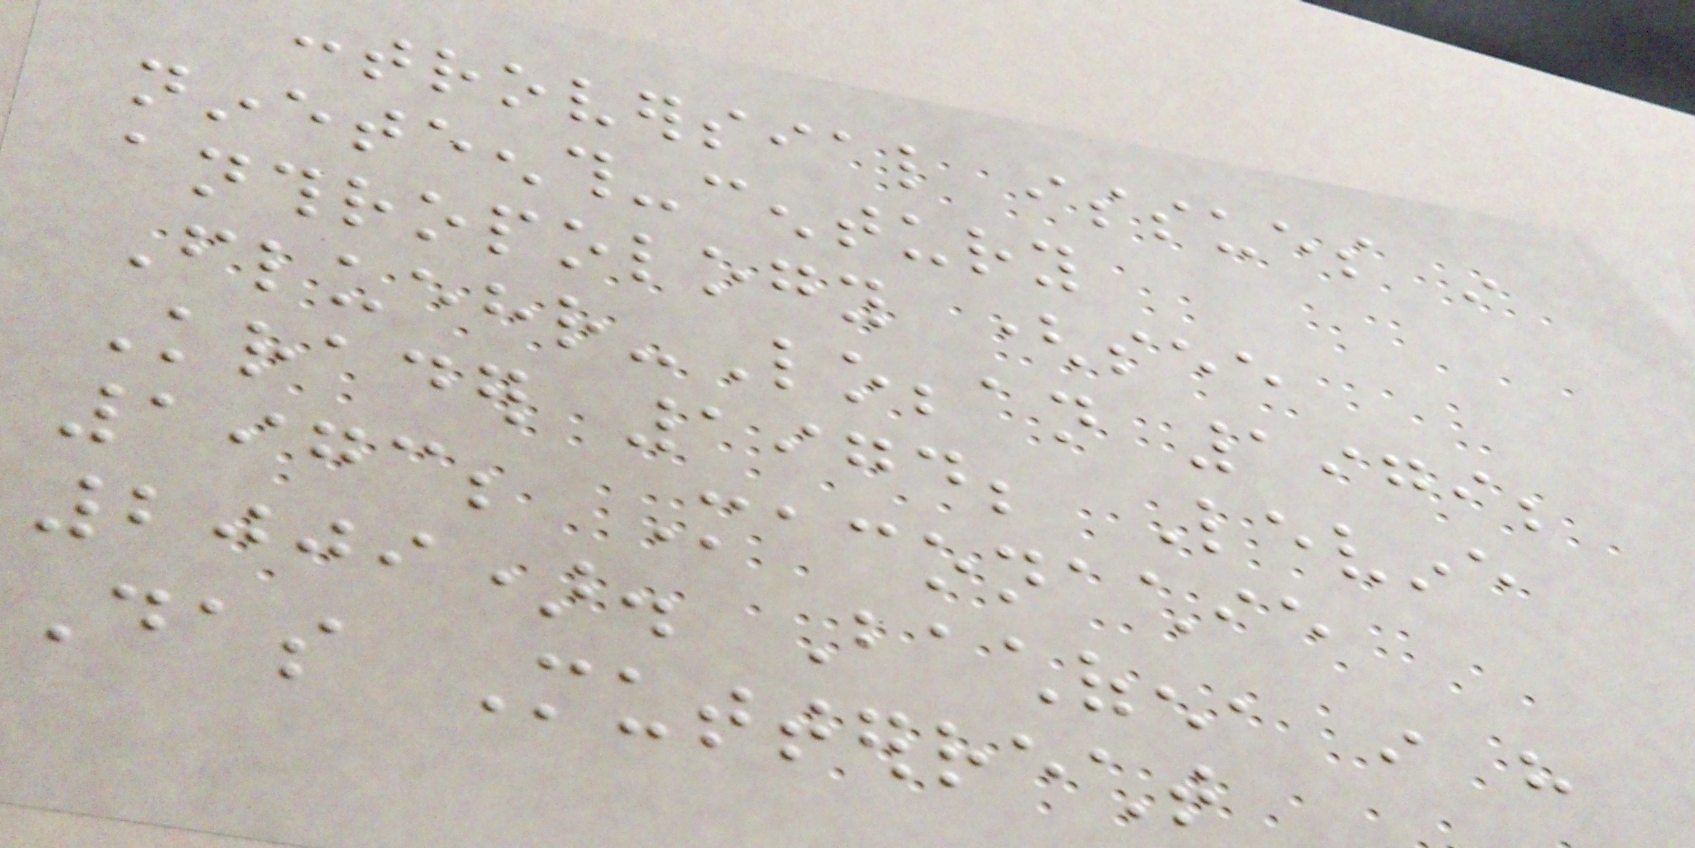controversial issues in
nineteenth-century
anthropology (see
Fluehr-Lobban 1979;
Krader 1974; Levine
1973; Maconachie
2009). Bachofen, in his
Das Mutterrecht
